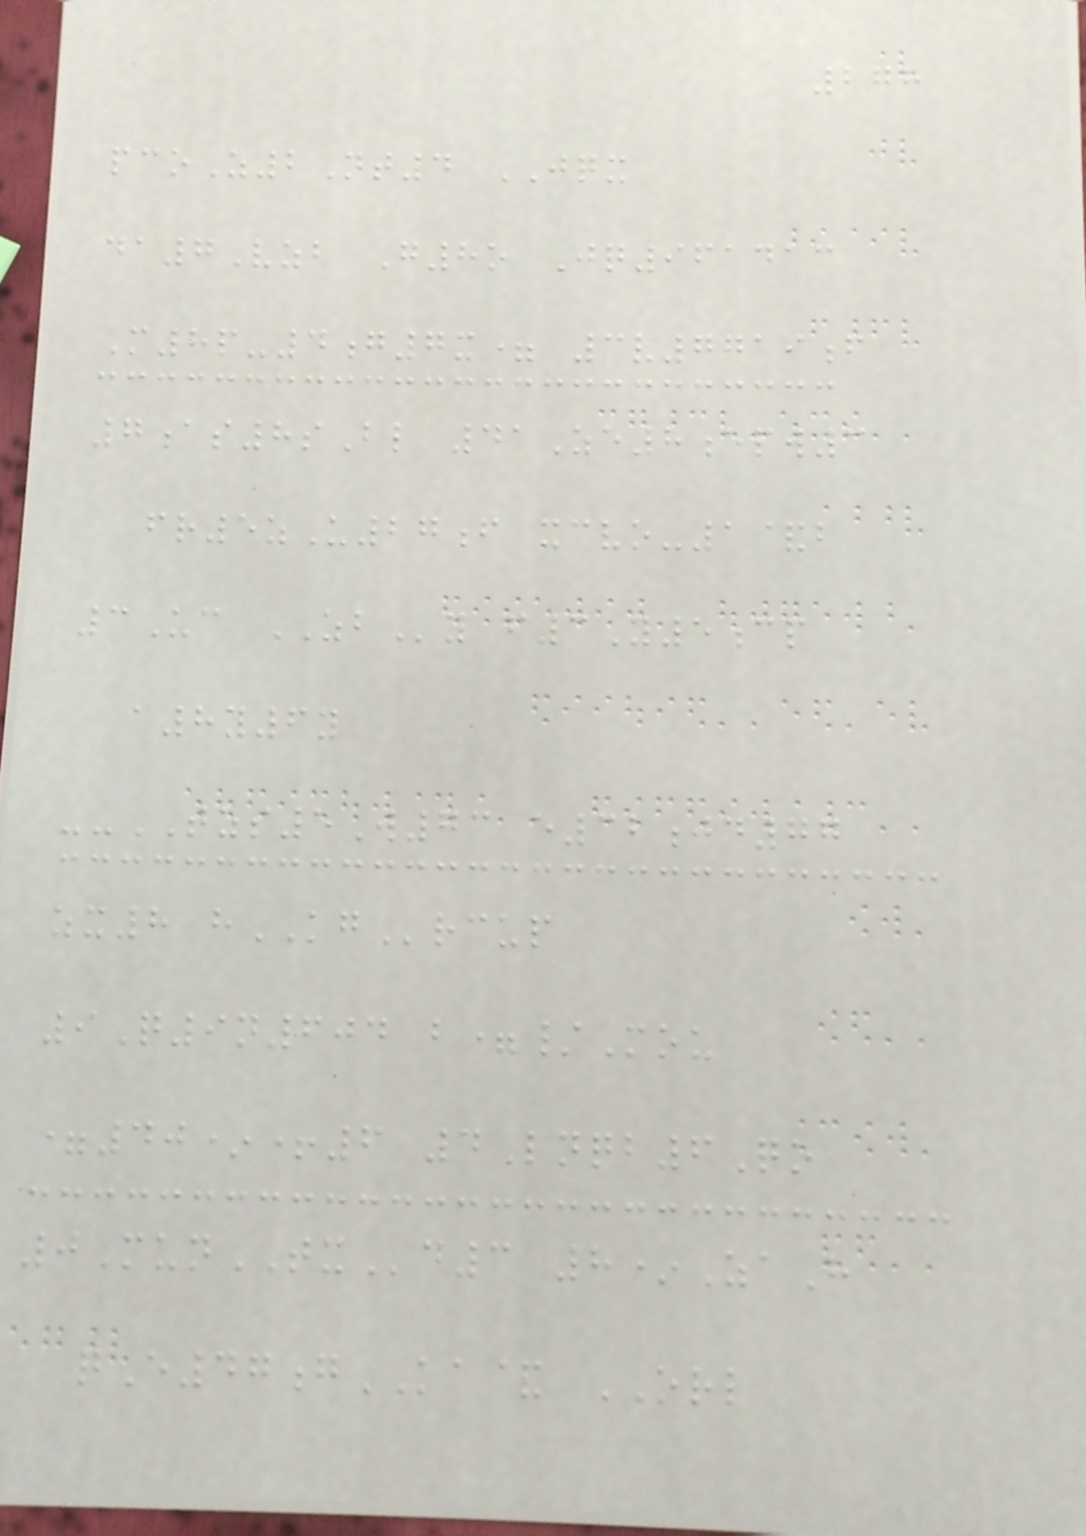278
pcoZ2Nt4 JQX
da7Vzb G8o Jq961413
M8p-4g7x= 3v7719f
7as8sBl 41Ze8epw3
fr5zU27f xcvo-1&b
3Uc ZBy f3Y5cp
a8y6y
--TZS5W73 e32jd77
zx8 hKGrcup
9Q9n604 b=/Mou
=40*+6 4Lnqb6Qo
0MunTXd3 8*ZaH
qE47gKA& ORL
